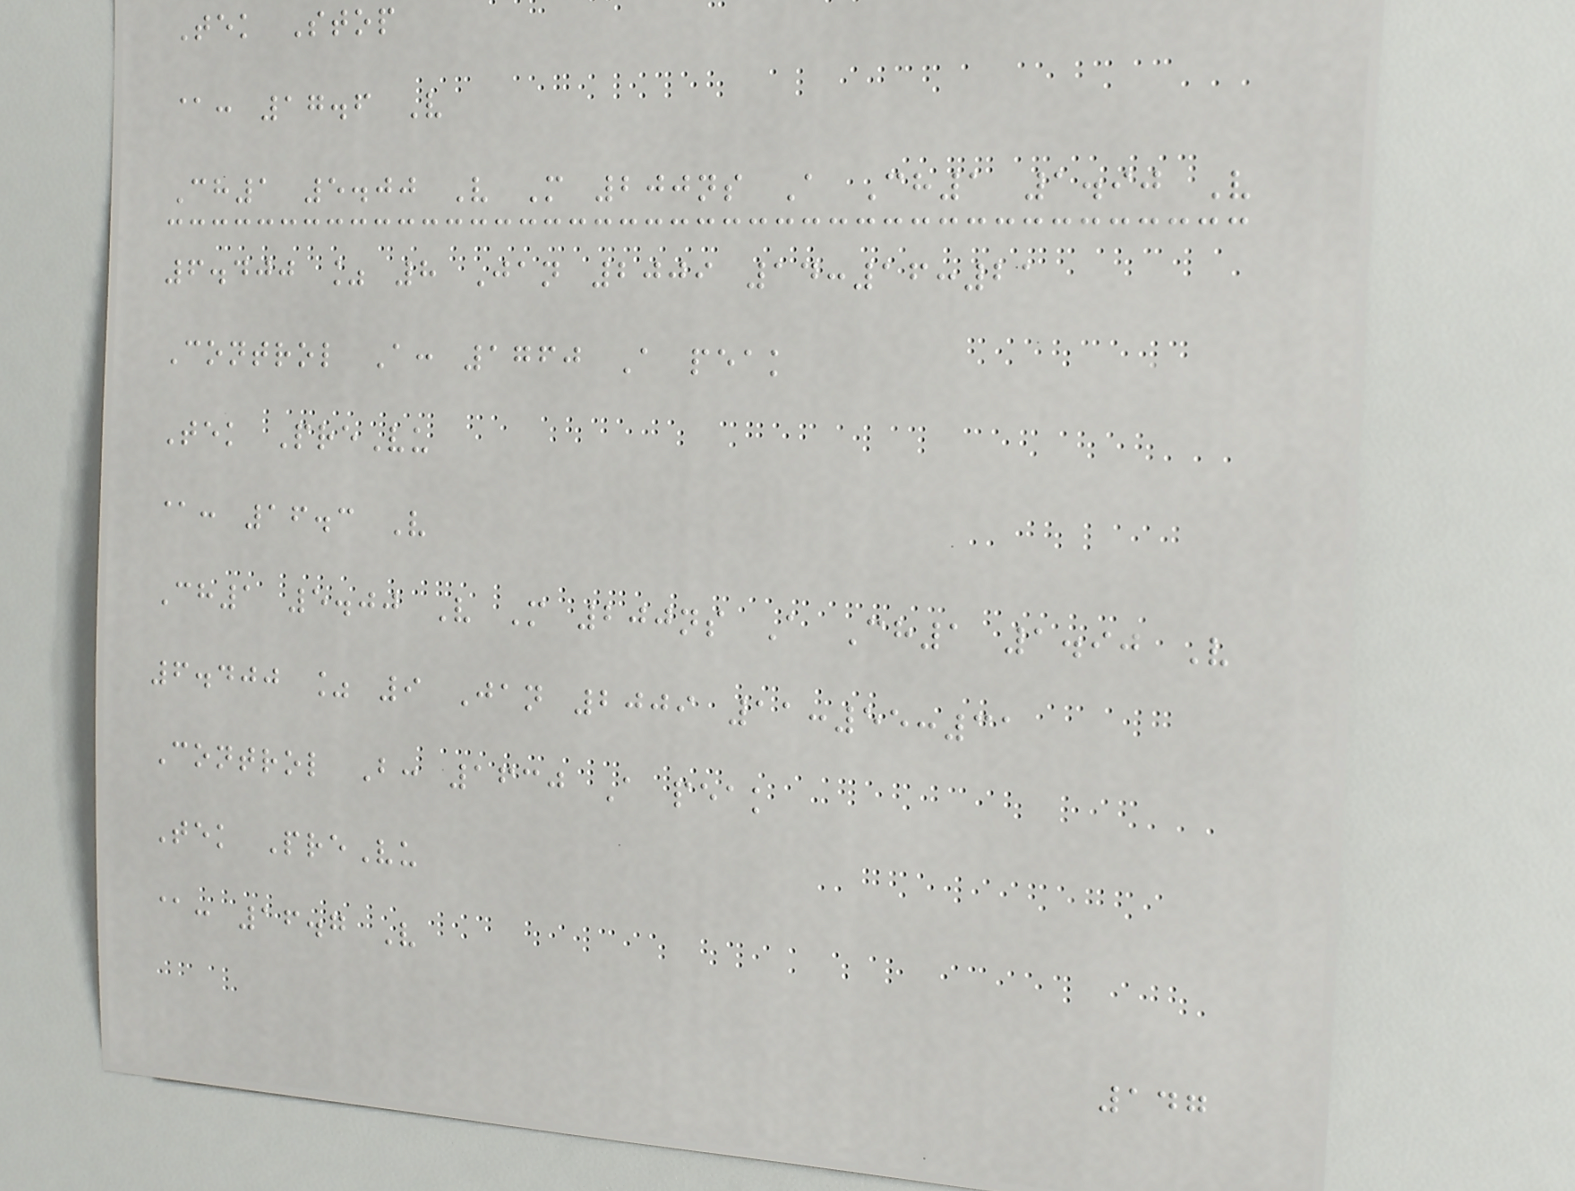Tek Stop
@: 17.6 V
Ch1 5.00 V M 200ns A Ch1 1.90 V
6.400 % 8 Jan 2009 14:16:21
Control A: 1760 A peak
Tek PreVu
@: 16.3 V
Ch1 5.00 V M 200ns A Ch1 1.90 V
6.400 % 9 Jan 2009 11:55:31
Control B: 1630 A peak
Tek PreVu
@: 16.7 V
147
